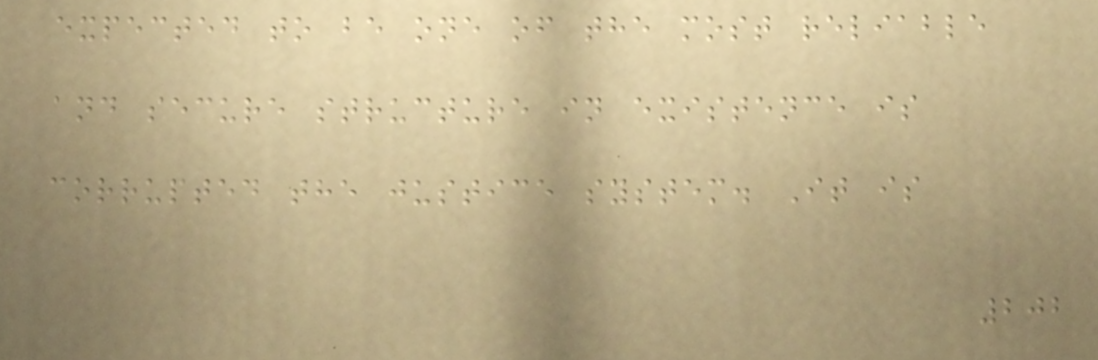expected to be one of the most reliable
and secure structure in existence is
corrupted the justice system. It is
202
